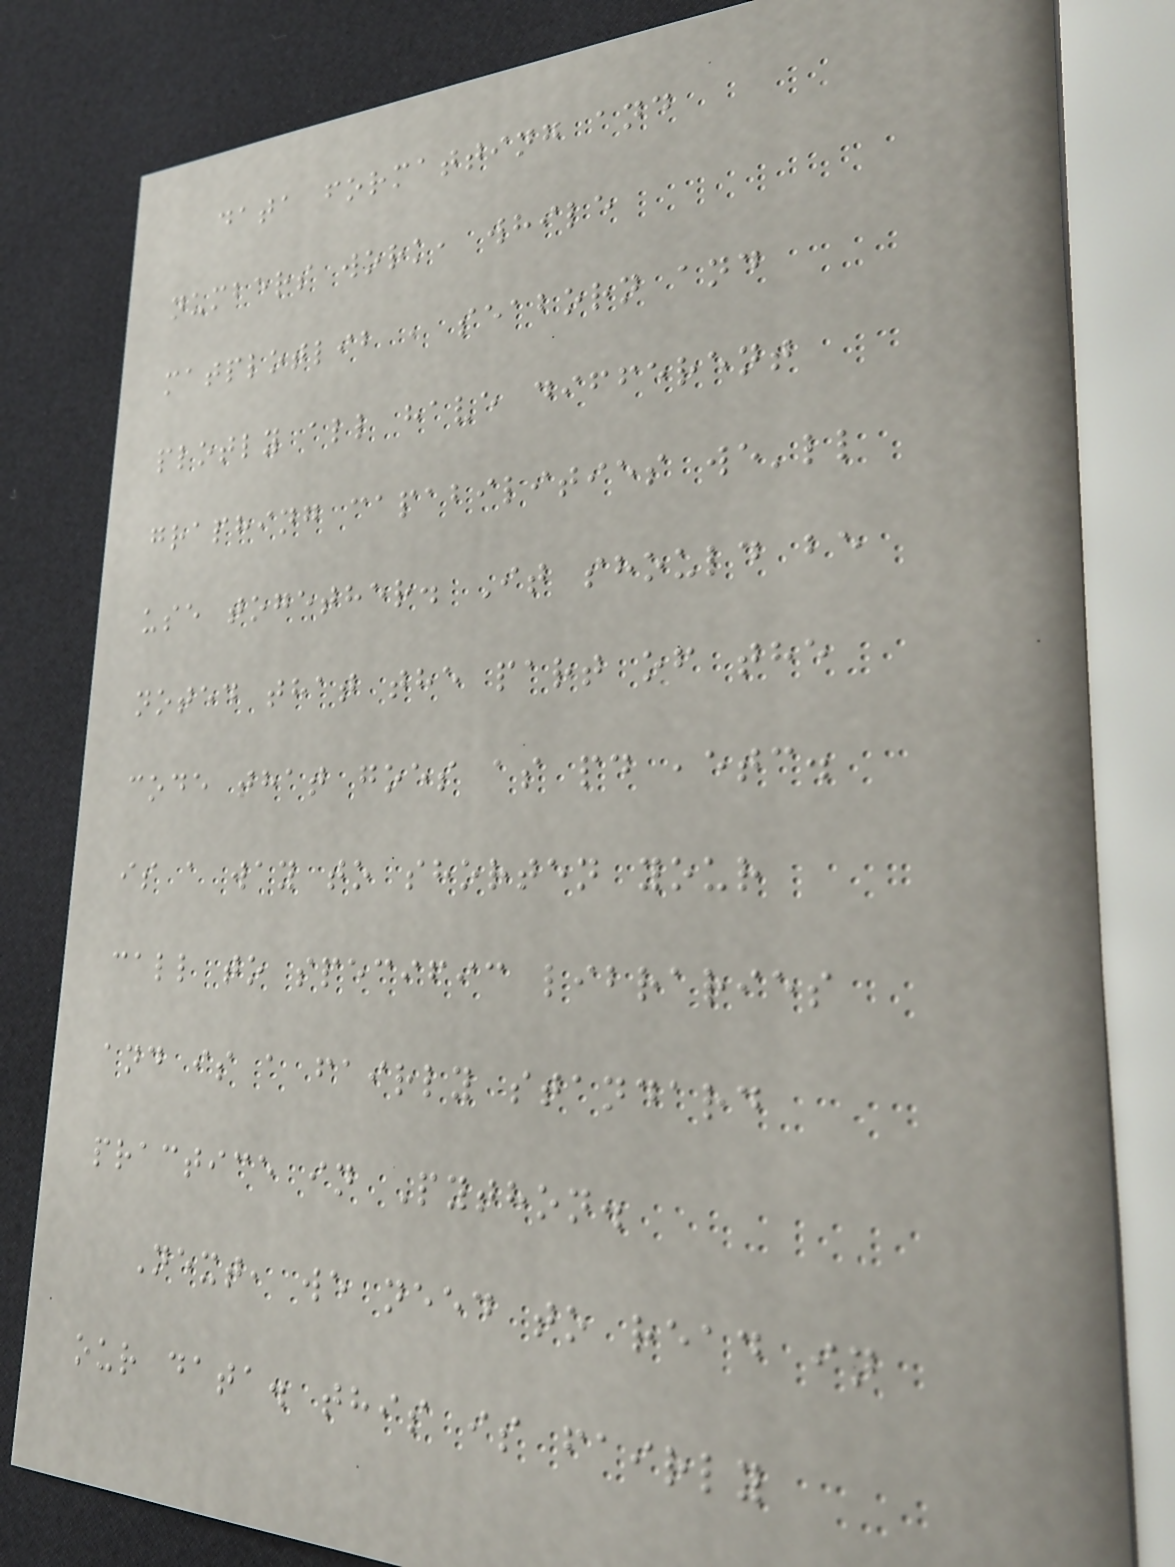data formatting and
numbers work, while
matplotlib , seaborn and
plotly all have different
graphing capabilities we'll
use together. It should be
noted that the part of the
code that goes as pd ,etc.
is a way to shorten your
call to specific libraries
and is a fairly standard
practice in Python.
Next, we need to read in
our data. this is fairly
